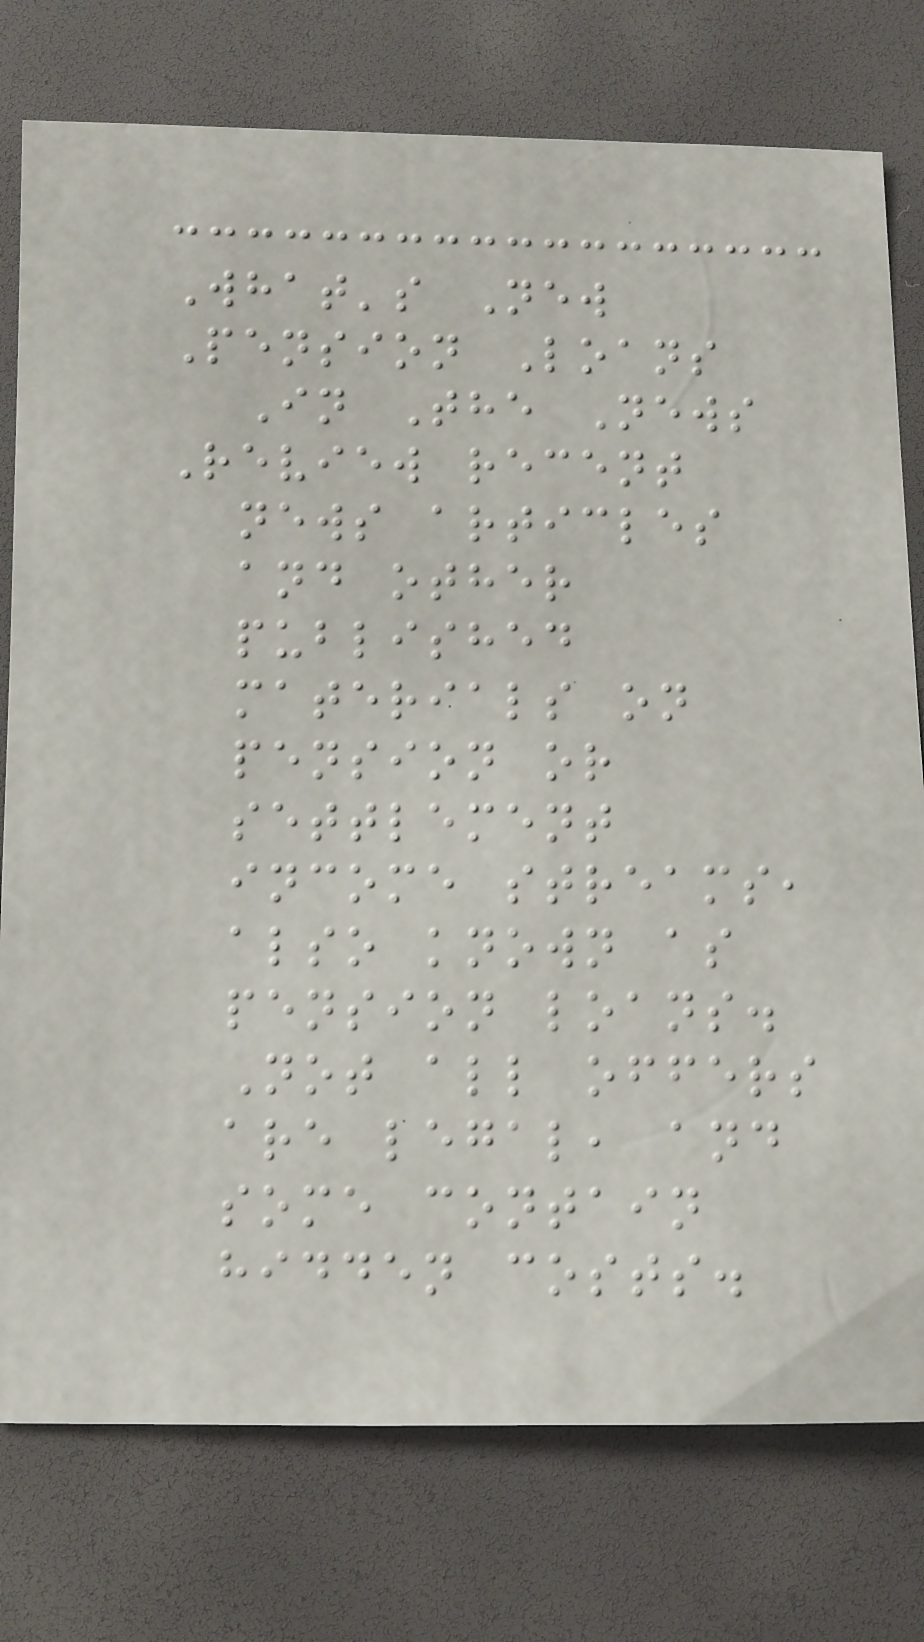What's New
Pension Loans
In The News
Review recent
news articles
and other
published
materials on
pension or
settlement
income streams,
also known as
pension loans.
Not all offers
are legal, and
some contain
hidden costs.
